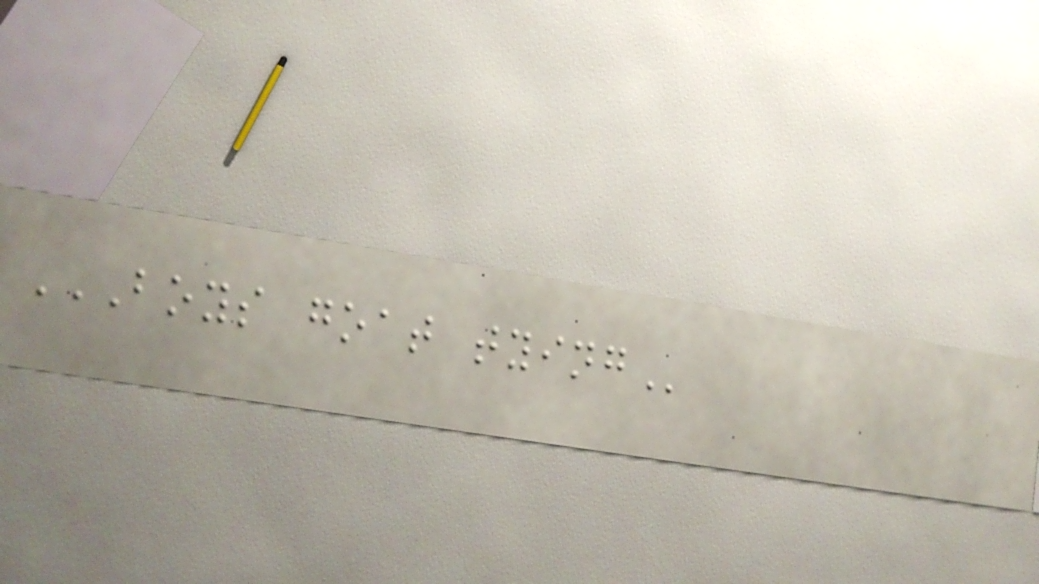BOYS GOAT TYING
